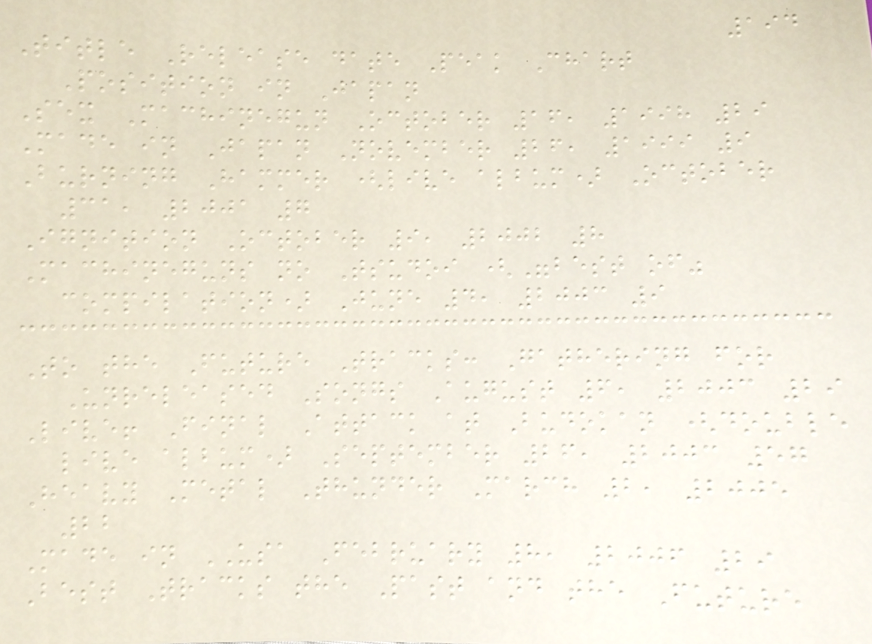194
Title Release date Peak Chart
Position in Japan
Sex Machinegun October 16, 1998 29
Made in Japan November 26, 1999 9
Burning Hammer (live album) October
31, 2001 7
Ignition October 9, 2002 8
Machineguns no Tsudoi ("best of"
compilation) June 4, 2003 9
To the Future Tracks: Gathering for
Unreleased Songs August 6, 2003 29
Live! Final Attack at Budokan (double
live album) September 26, 2003 57
Heavy Metal Thunder March 2, 2005
22
Made in USA February 8, 2006 29
Best Tracks the Past and the Future
